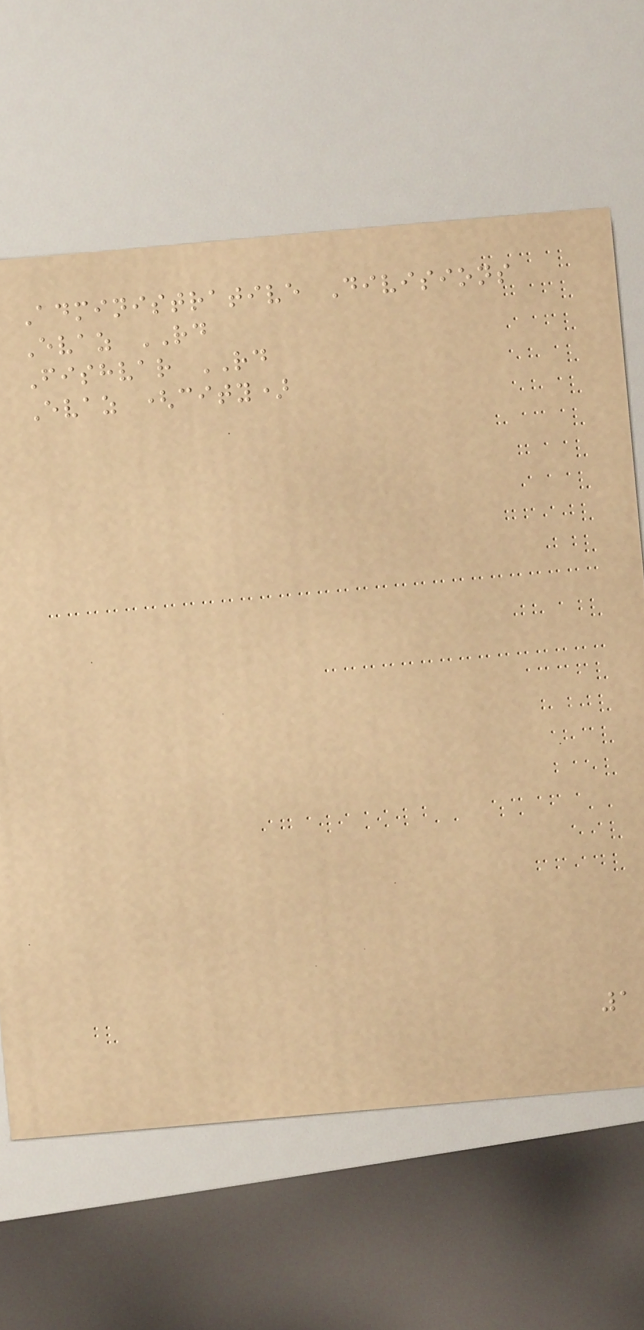Administrative Divisions
Evaz RD
Fishvar RD
Evaz (city)
1
